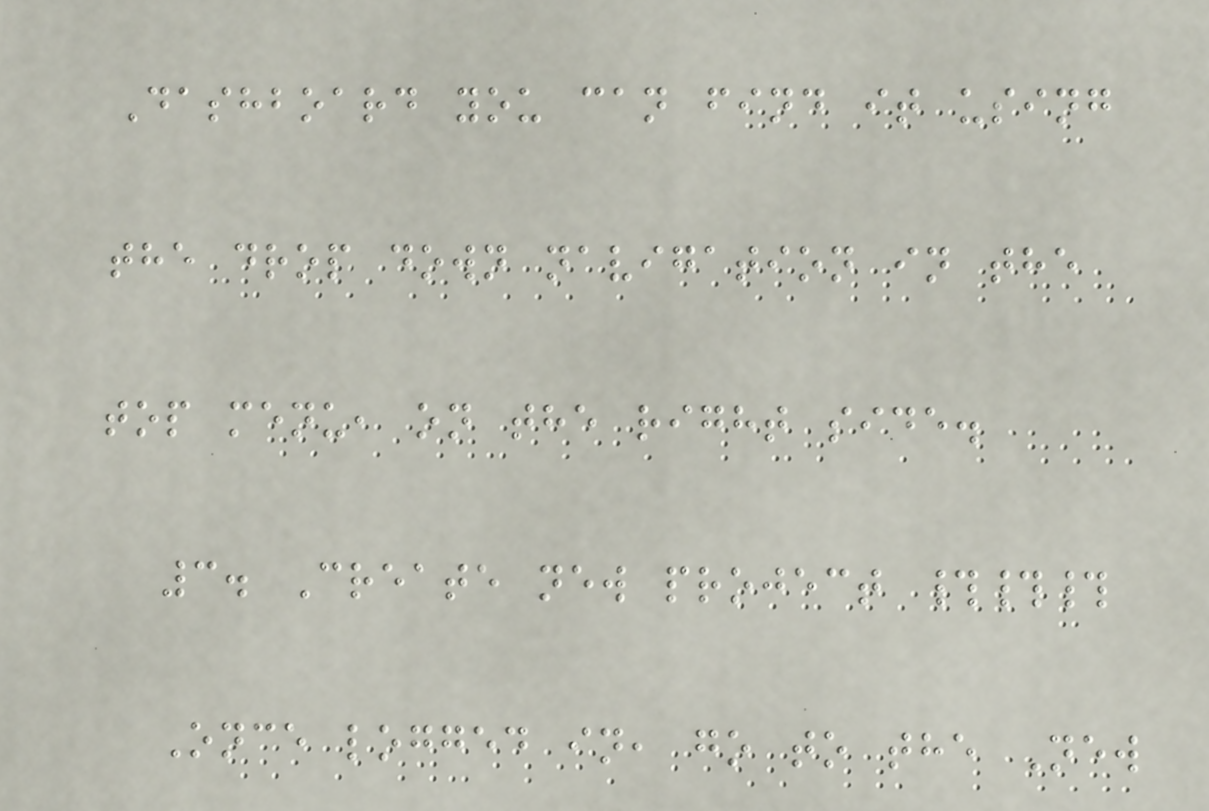Dashboard you can find it using
the drop down navigation in the
top menu, on the right side.
3. Create new project ###
Once logged in, go to the New
